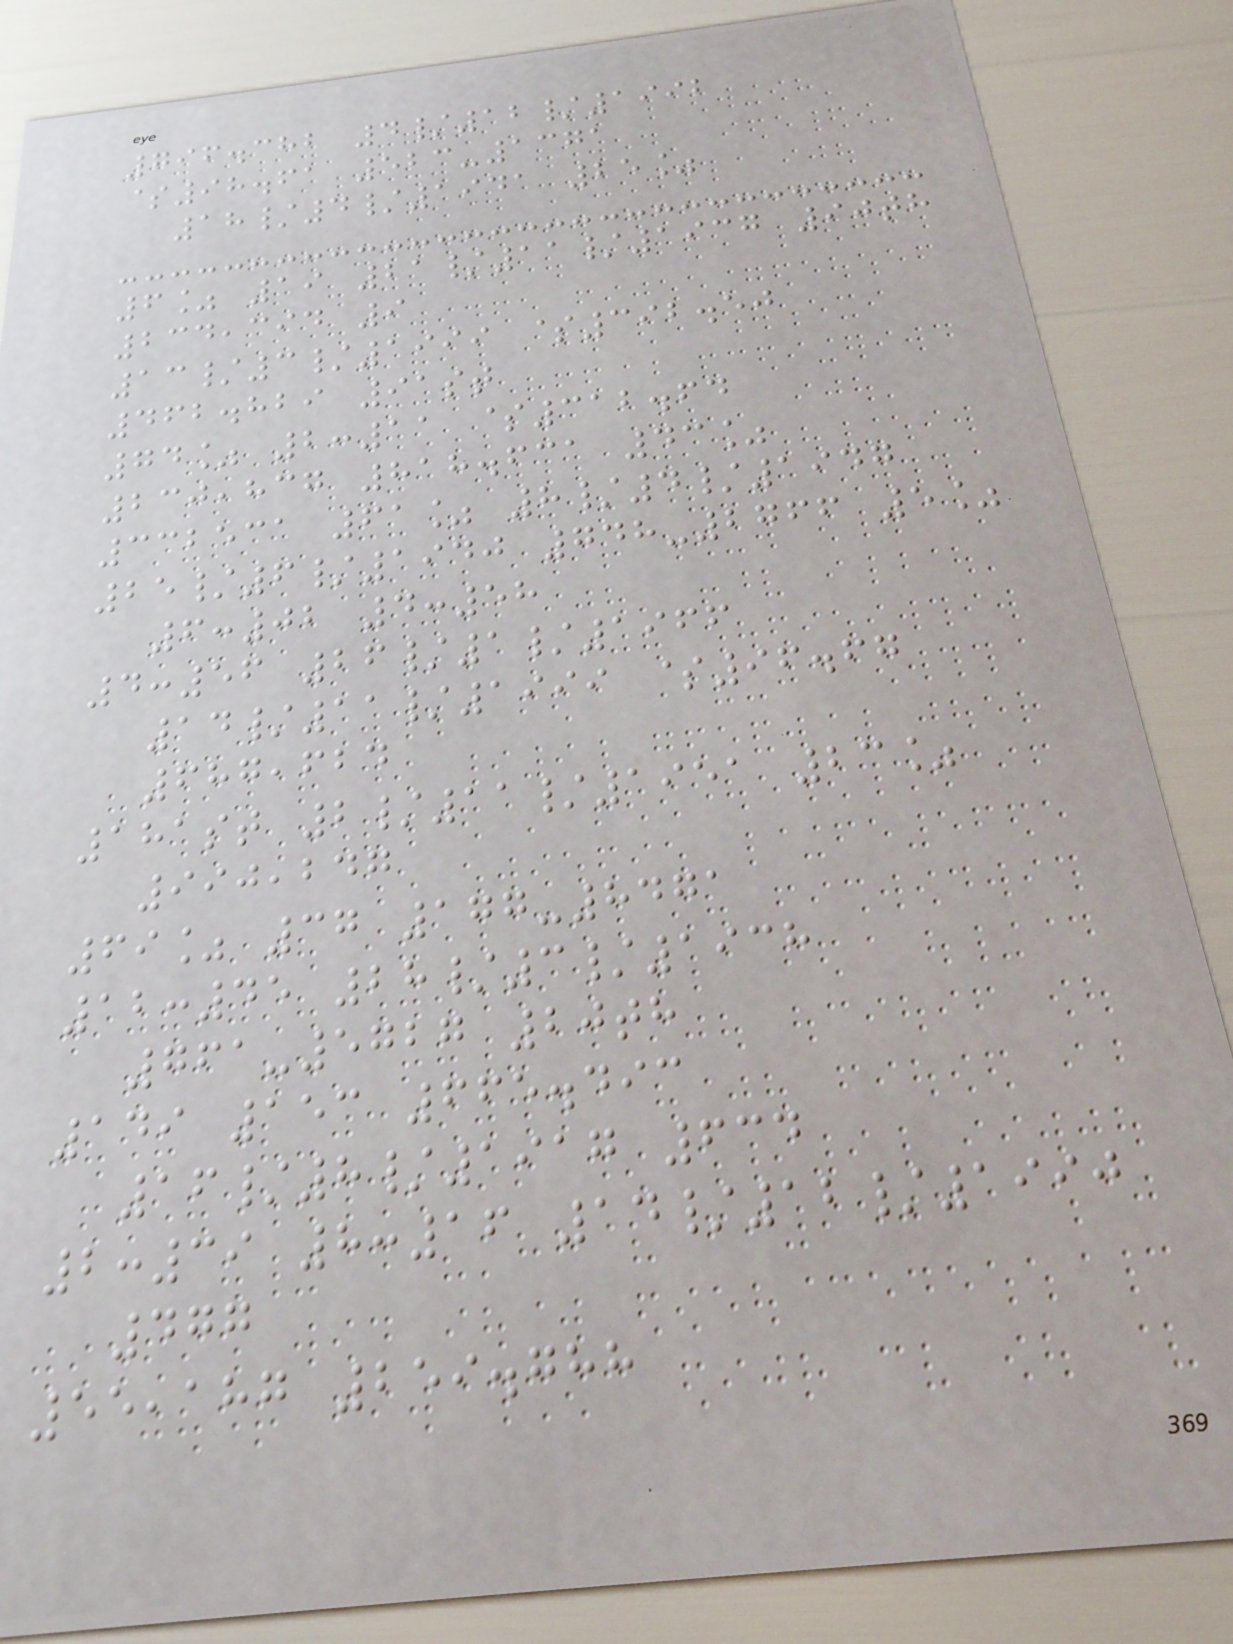796.382 4/12/1992
$98.61 523-1371
18/4/1941 25%
6% 19 21/11/1937 90th
234,394 9
13/3/1999 $392.50
462.829 91st
74% 2:11 $312.64
230,837 818.631 43%
332531 61% 8/4/1947
25/6/1940 748-2766 5%
6:02 4:58
4:56 26/1/1966
14/11/1999 $96.67
687,624
181st 2/11/1951 23%
990,247
69% 37 177-8471
12:45 28/3/1938
761-5727 20th
149 153 665.493
16/8/1917 634
2:39 8:16 14/12/1990
477
55,187 259.788
